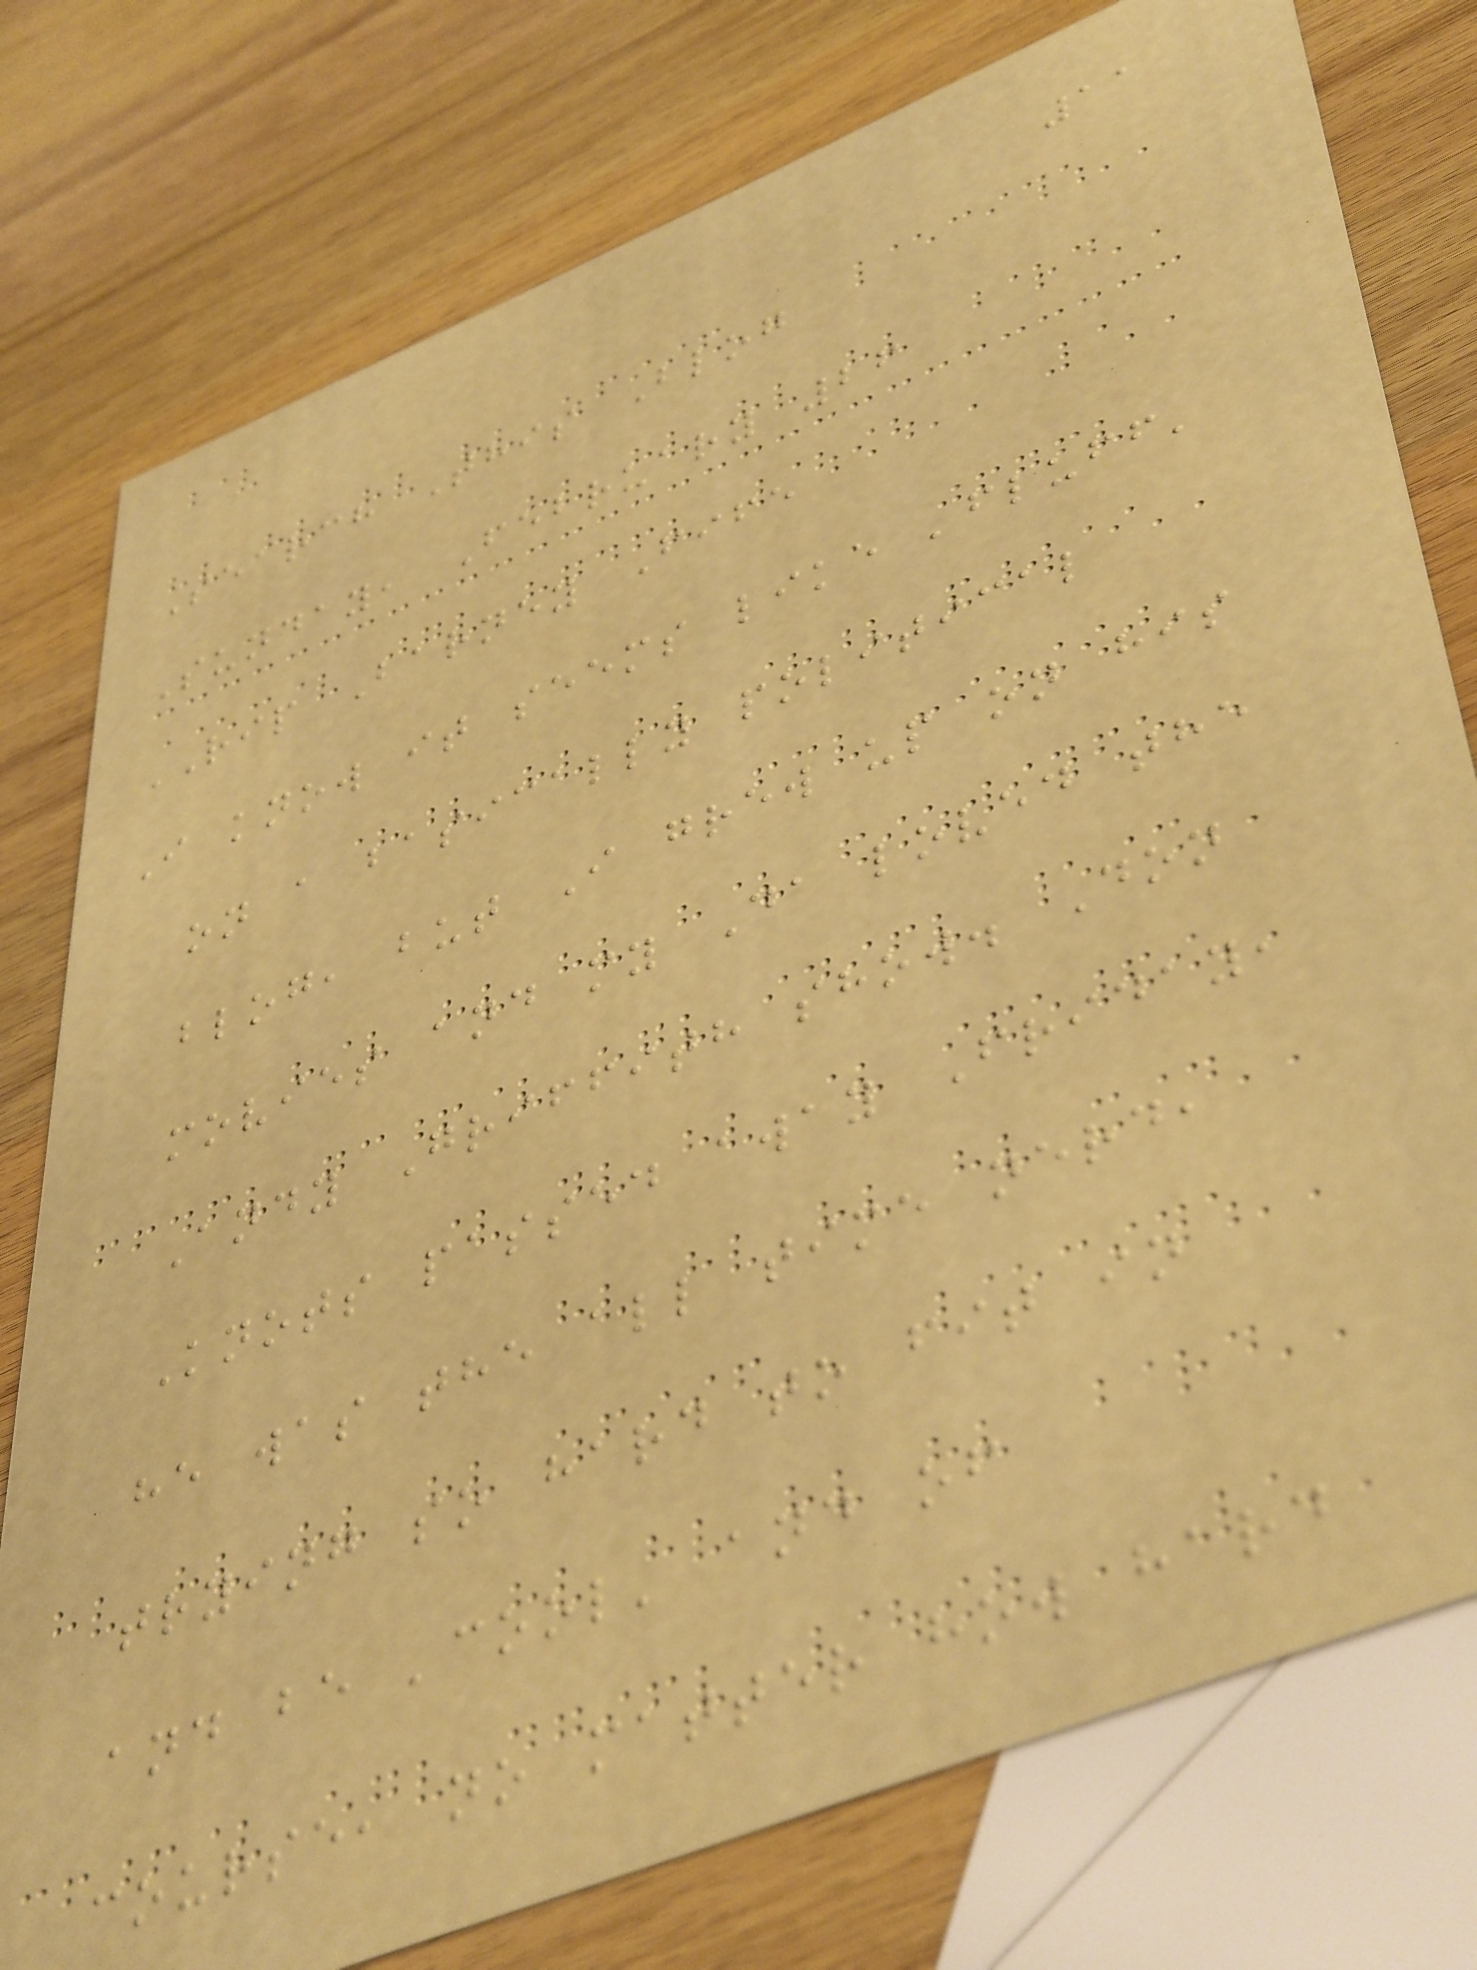11
Search This Blog
Sunday, February 26
RIP Barney Fife
I know it seems like 'fluff'
on a basically political
blog, but I grew up on his
movies and my Da loved the
Andy Griffith show. Don
Knots passed away Friday,
he was the all time nerd,
trying so hard to fit in
and be 'cool' and of
course, no matter how hard
